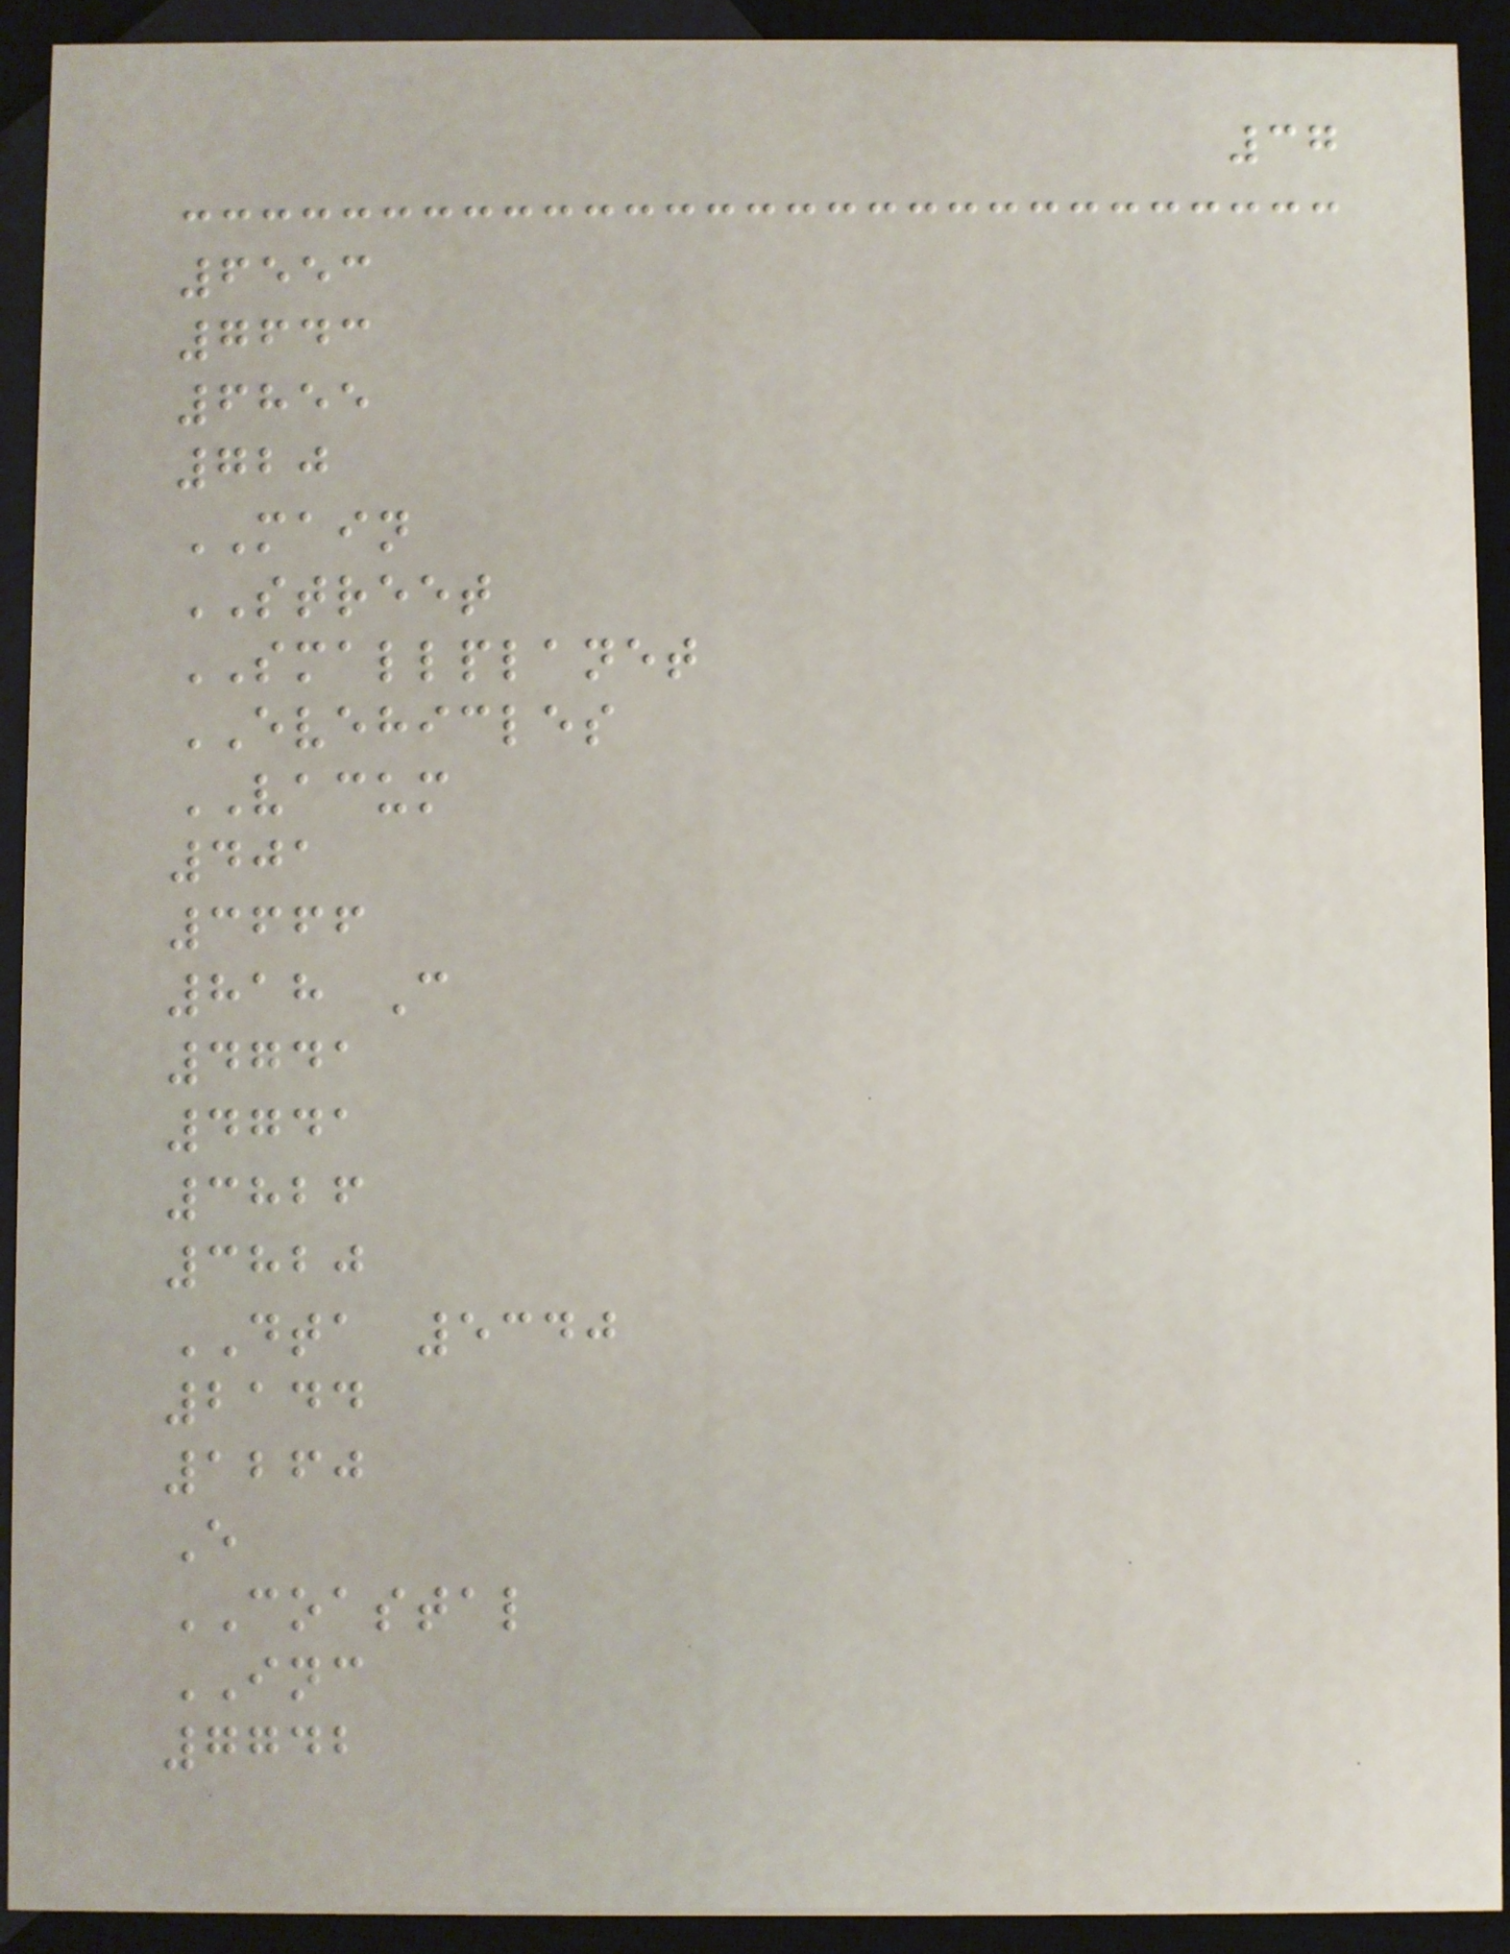37
6553
7643
6855
720
MAIN
STREET
SMALLPLANET
EVEHICLES
VACUM
401
3666
818 C
4741
4741
3826
3820
DTA 5340
2144
1260
E
COASTAL
INC
7742
